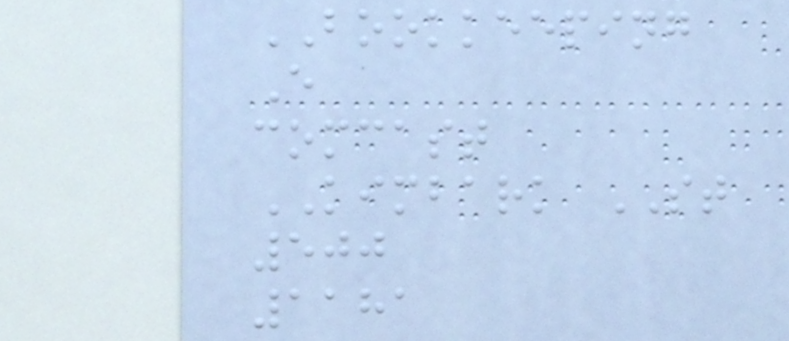BOOKKEEPING
E
comcast
KIMBARK ST
500
1181
